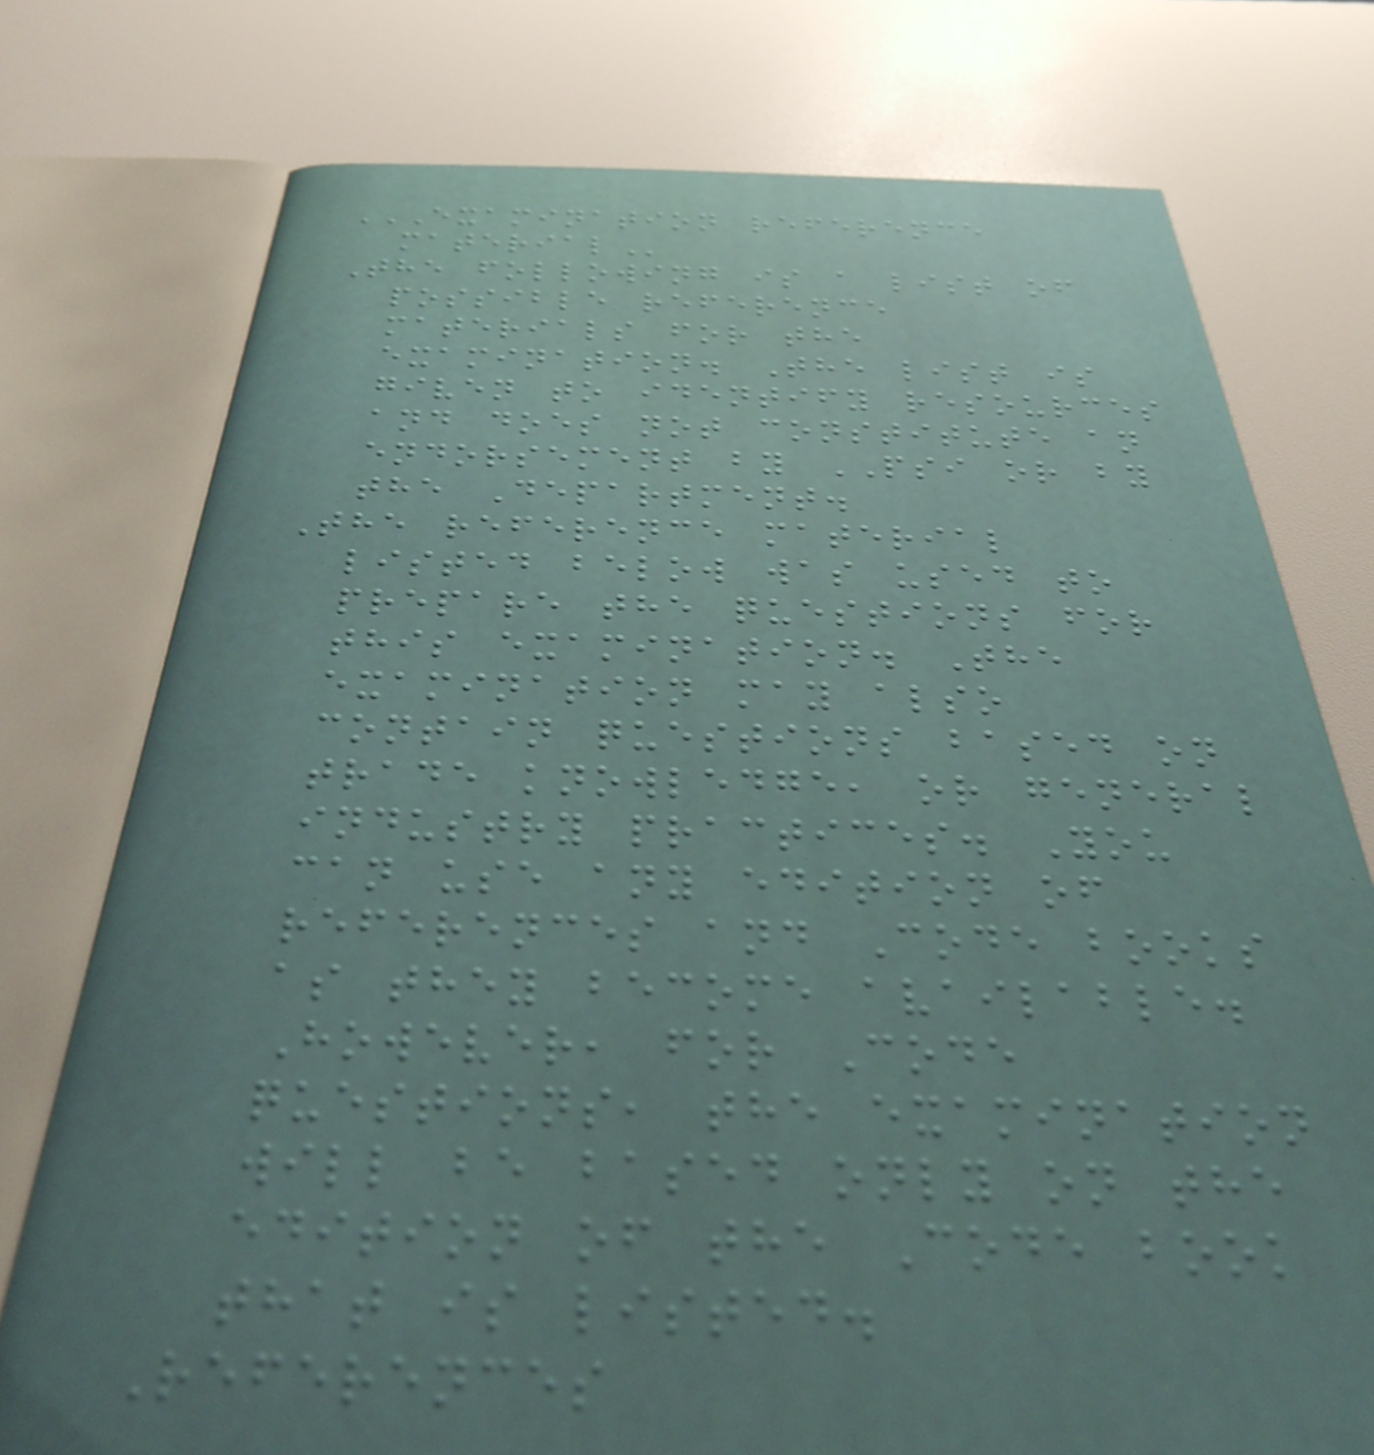EXAMINATION REFERENCE
MATERIAL
The following is a list of
possible reference
materials for the
examination. The list is
given to identify resources
and does not constitute an
endorsement by PSI or by
the Department.
The reference material
listed below was used to
prepare the questions for
this examination. The
examination may also
contain questions based on
trade knowledge, or general
industry practices. You
can use any edition of
references and Code books
as they become available.
However, for Code
questions, the examination
will be based only on the
edition of the Code book
that is listed.
References
